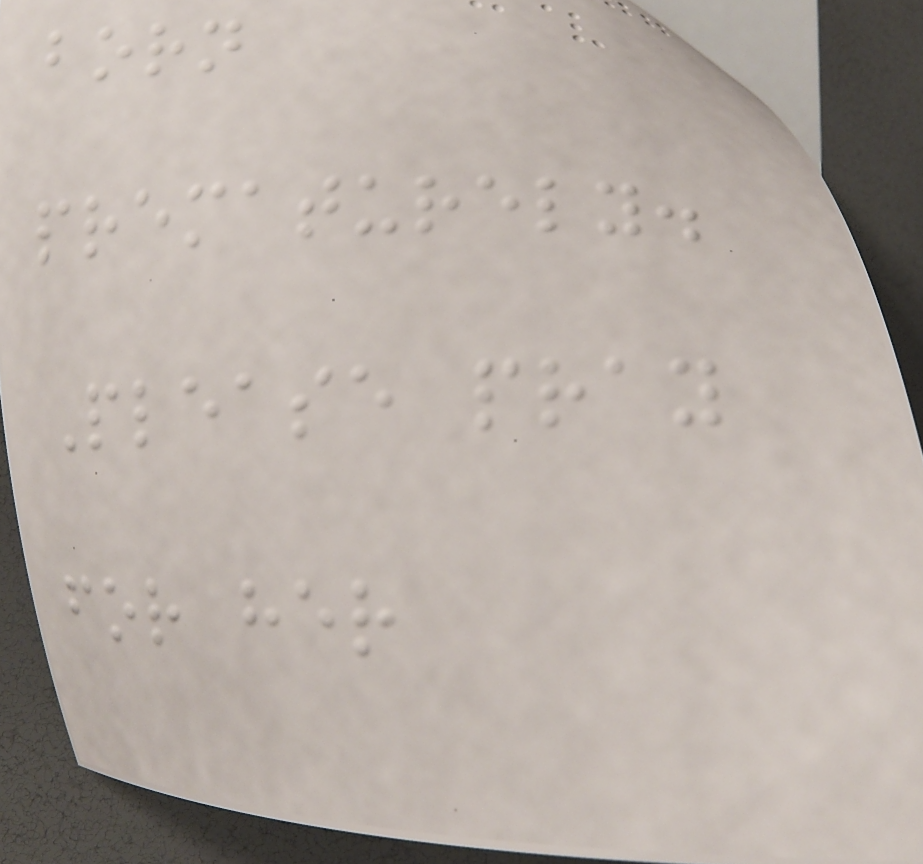born
prematurely.
Please pray
for her
